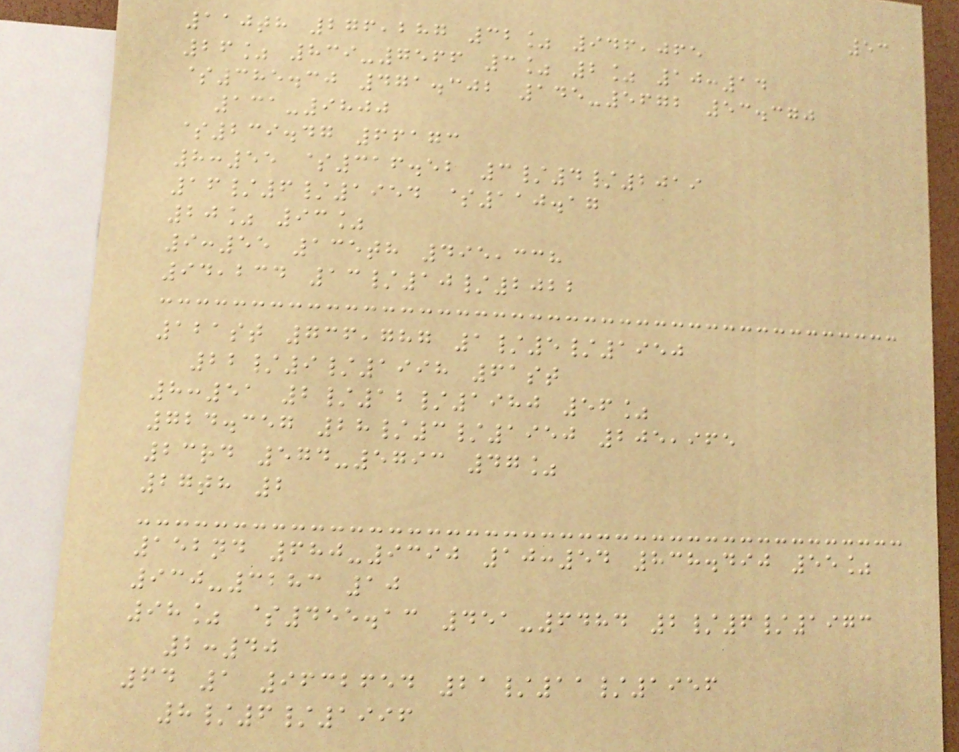53
110th 276,287 32% 946,065
26% 839-7566 3% 2% 10:14
$385.30 471.302 145-5672 53.370
131-9800
$239.47 66173
8:55 $316.52 3/4/2019
16/6/1954 $110.17
20% 93%
9:55 135th 495,338
94,234 13/10/2022
121st 736,787 1/5/1950
22/9/1998 61st
8:51 2/12/1980 56%
724.357 28/3/1950 205,965
23rd 574-5793 47%
27th 2
152nd 680-9390 10:54 838.490 55%
930-3283 10
98% $455.13 451-6484 2/6/1973
2:40
64 1 9632654 21/11/1956
8/6/1996
